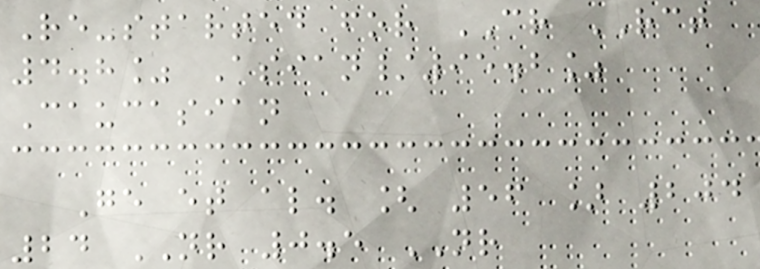Re-started for CR RCT
4.8% Asian/95.2%
Caucasian
Ge et al. [ 56 ] 204
24 NR 0.5 NR
